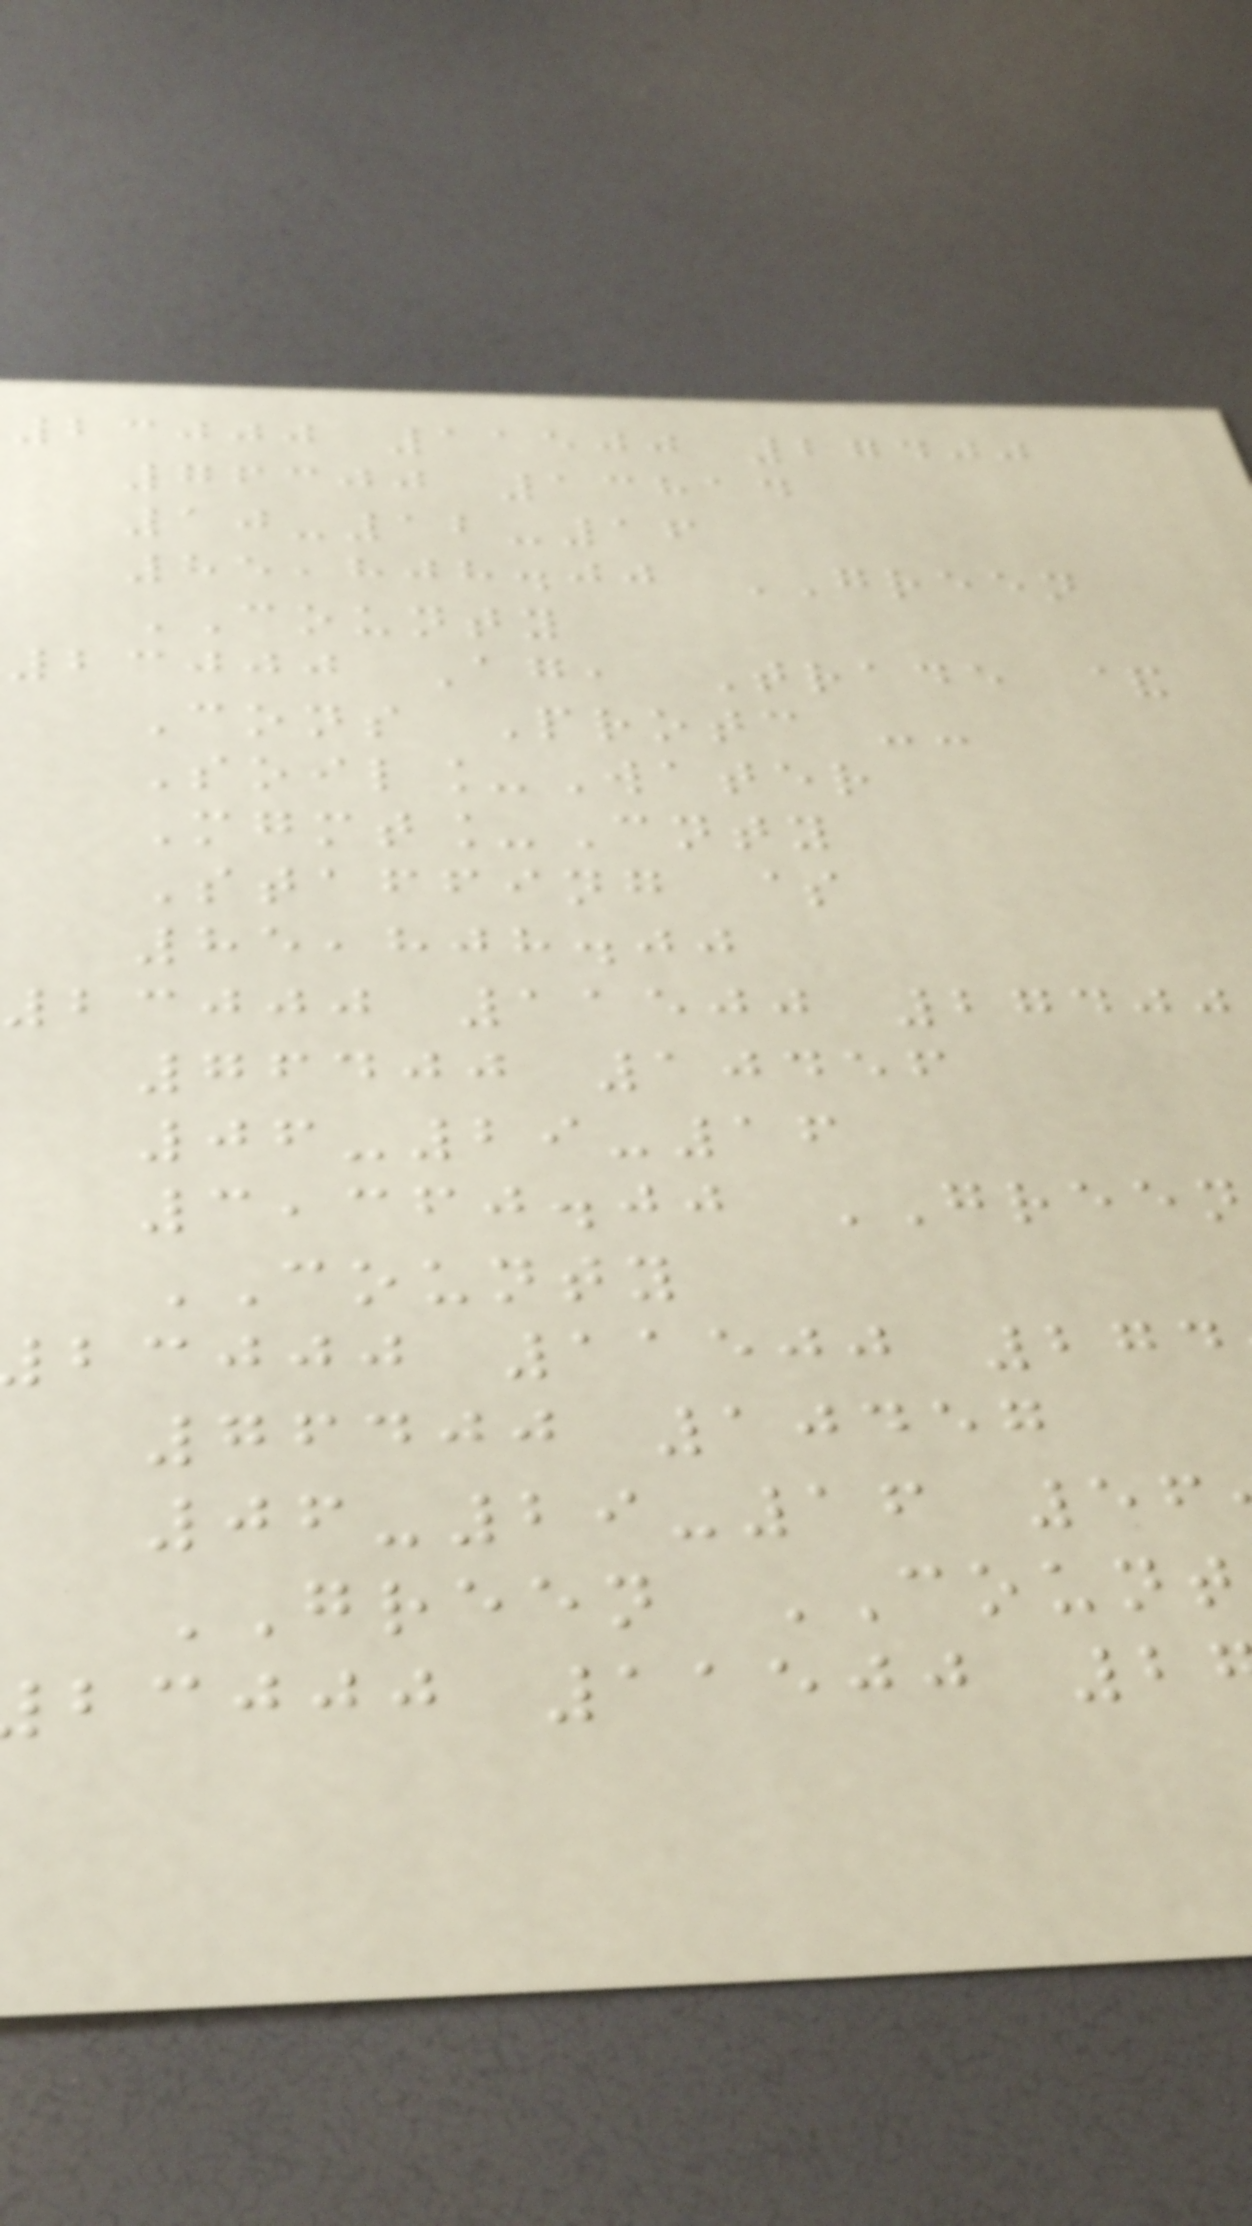23000 11500 27400
76300 13814
10-12-16
85,808.00 GREEN
COUNTY
23000 Ag, Trade &
Cons Protc --
Soil_Water
Mgmt_Cnty
Staffing $
85,808.00
23000 11500 27400
76400 10456
06-29-16
3,360.00 GREEN
COUNTY
bcjjj 11500 274
76400 10457
06-29-16 56
GREEN COUNT
bcjjj 11500 2
